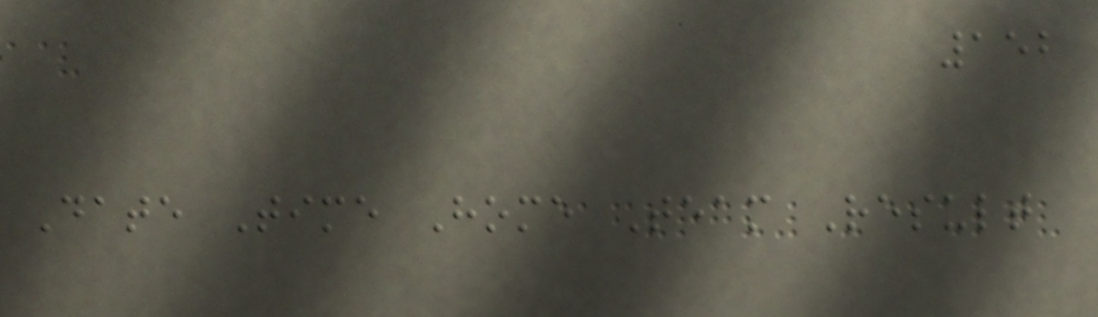152
Date Time Home Team Result
